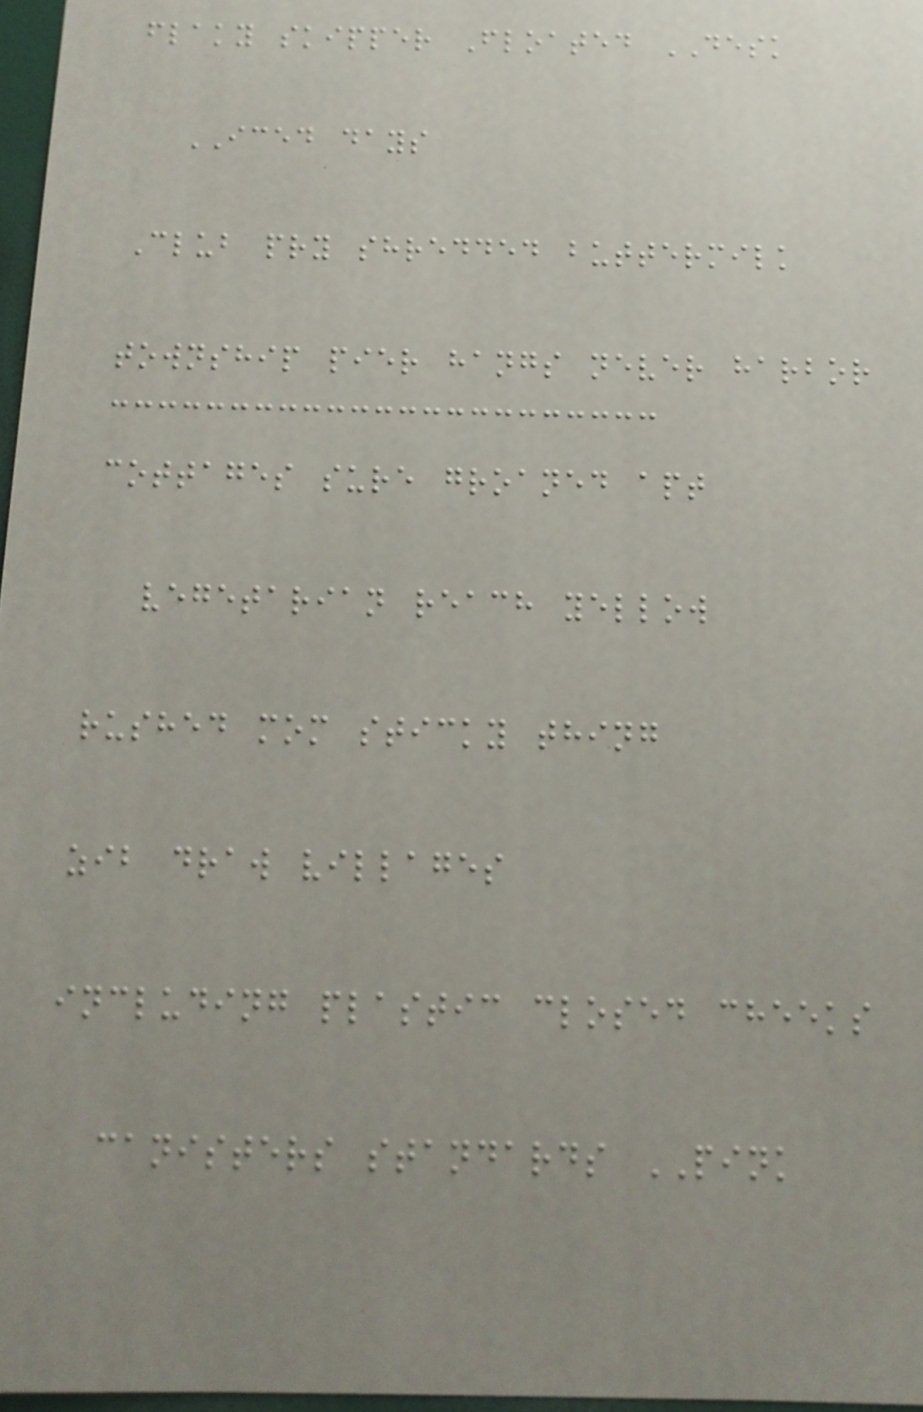flaky skipper Floated DESK
ICED days
Club pry shredded buttermilk
township pier hangs never harbor
cottages sure groaned apt
vegetarian reach yellow
rushed mom sticky thing
zib draw villages
including plastic closed cheeks
canisters standards PINK
